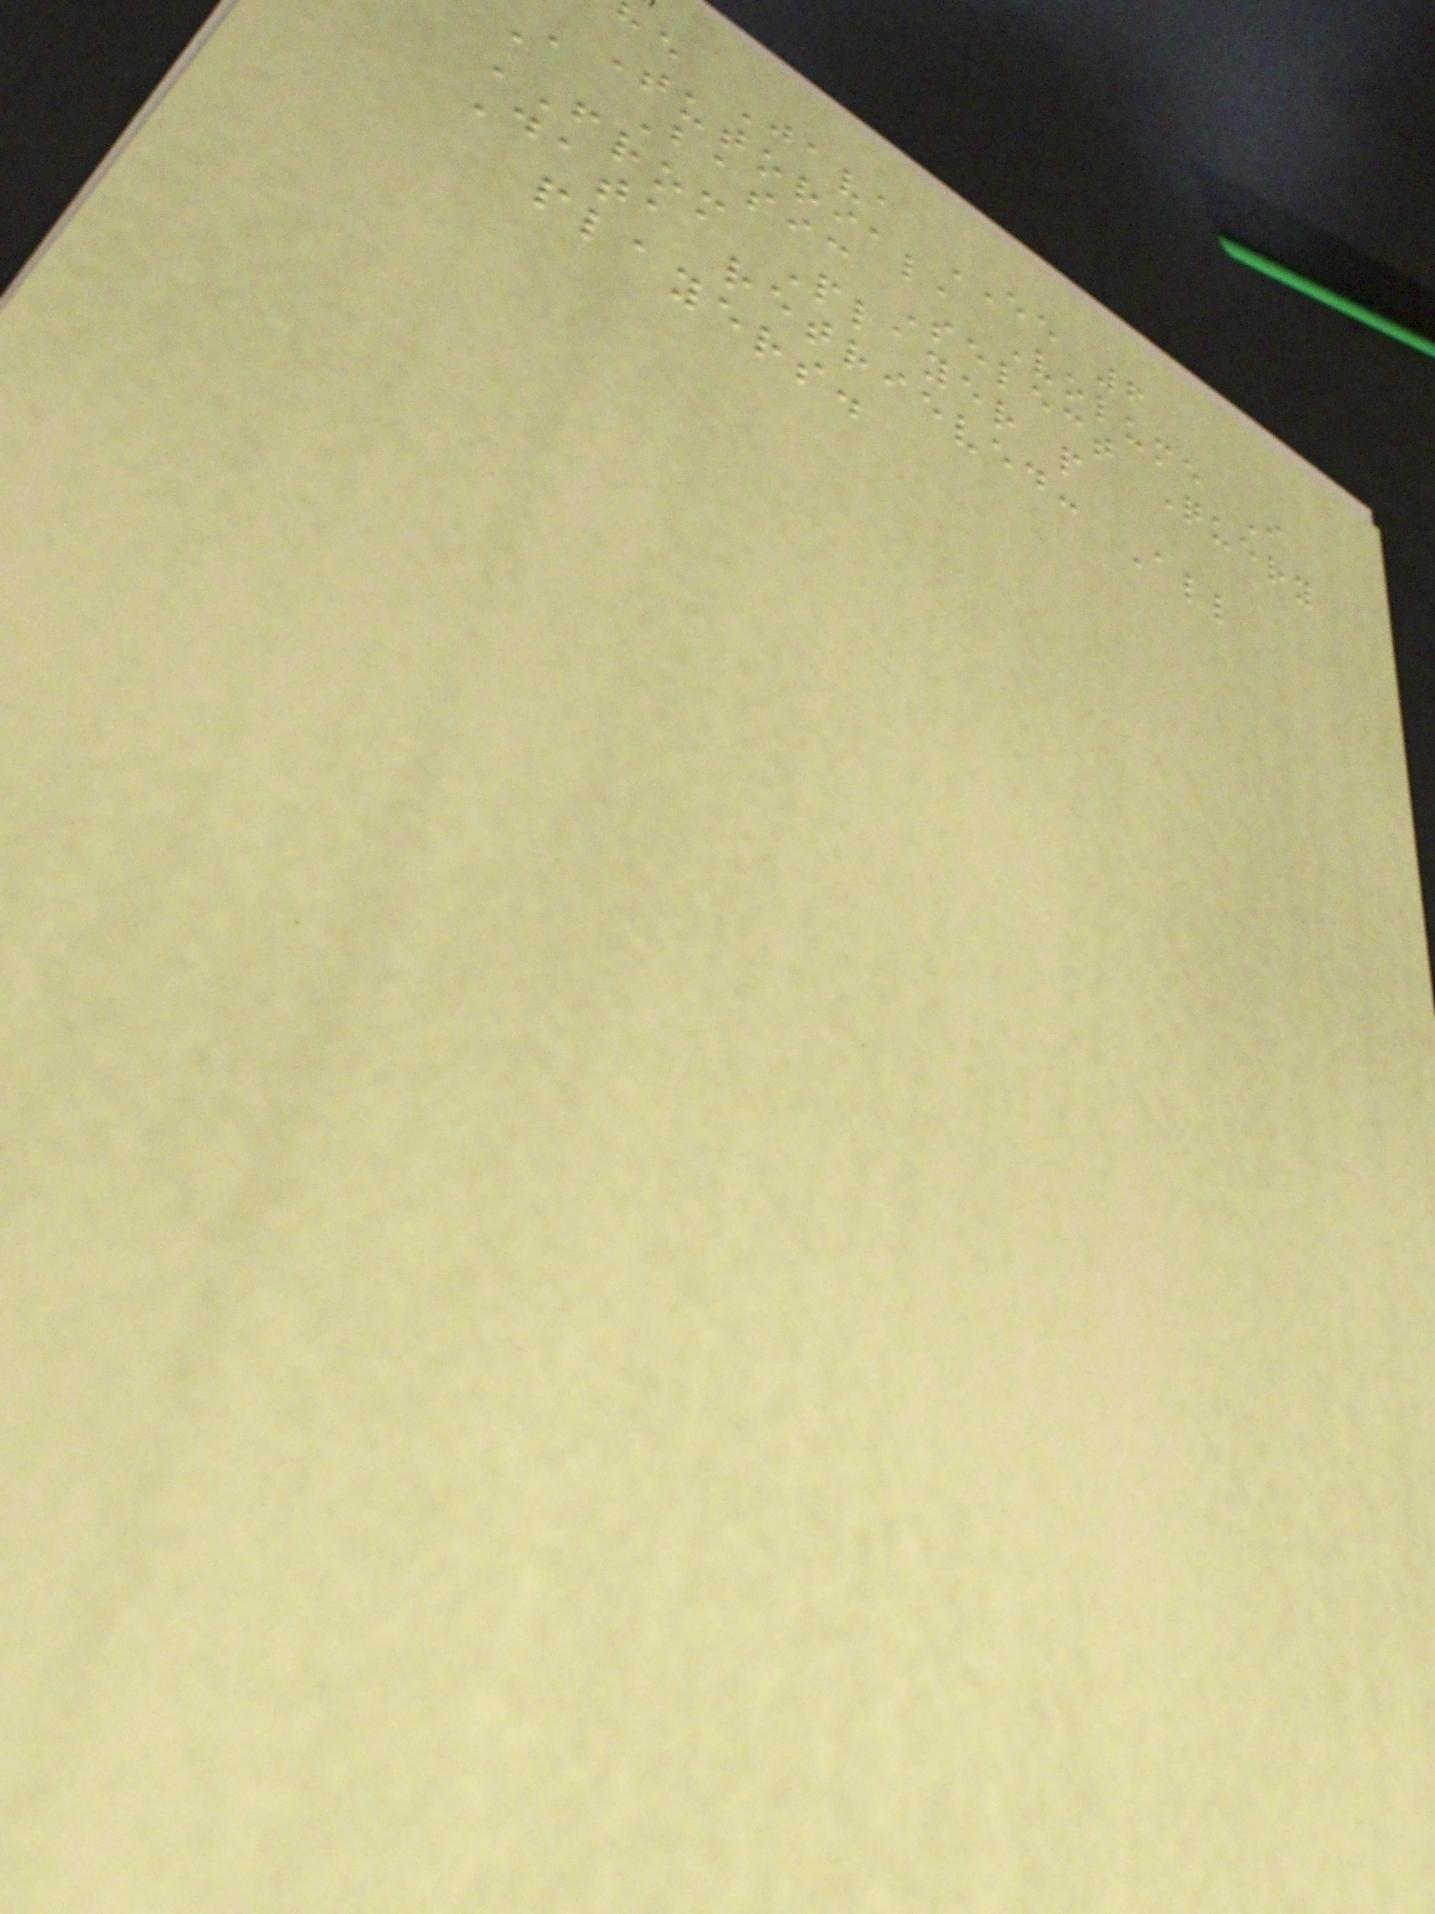e Java EE 6
Tutorial, Volume I
A Basic Select Query
FROM Player p
Data retrieved: All
players.
